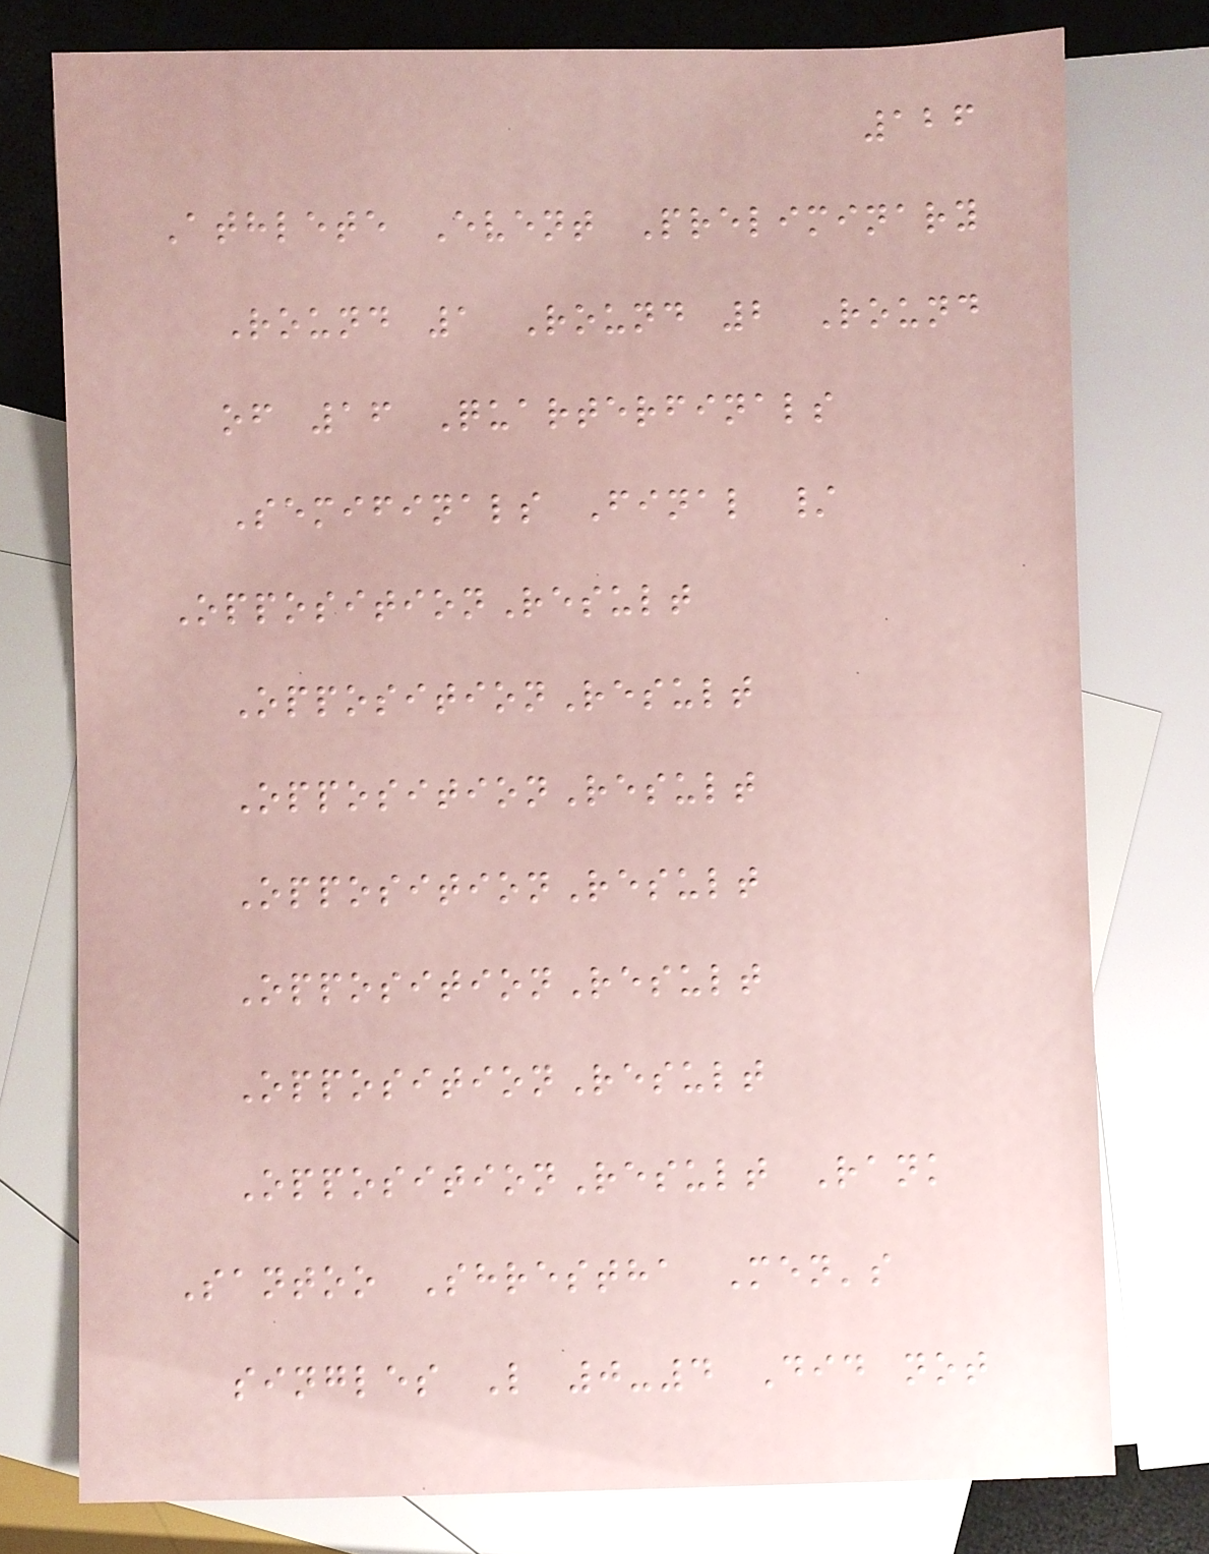126
Athlete Event Preliminary
Round 1 Round 2 Round
of 16 Quarterfinals
Semifinals Final /
OppositionResult
OppositionResult
OppositionResult
OppositionResult
OppositionResult
OppositionResult
OppositionResult Rank
Santoo Shrestha Men's
singles L 0-4 Did not
